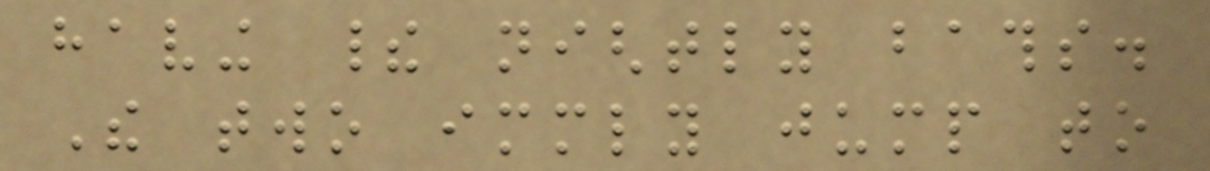having their nightly baths.
The two immediately jump to
